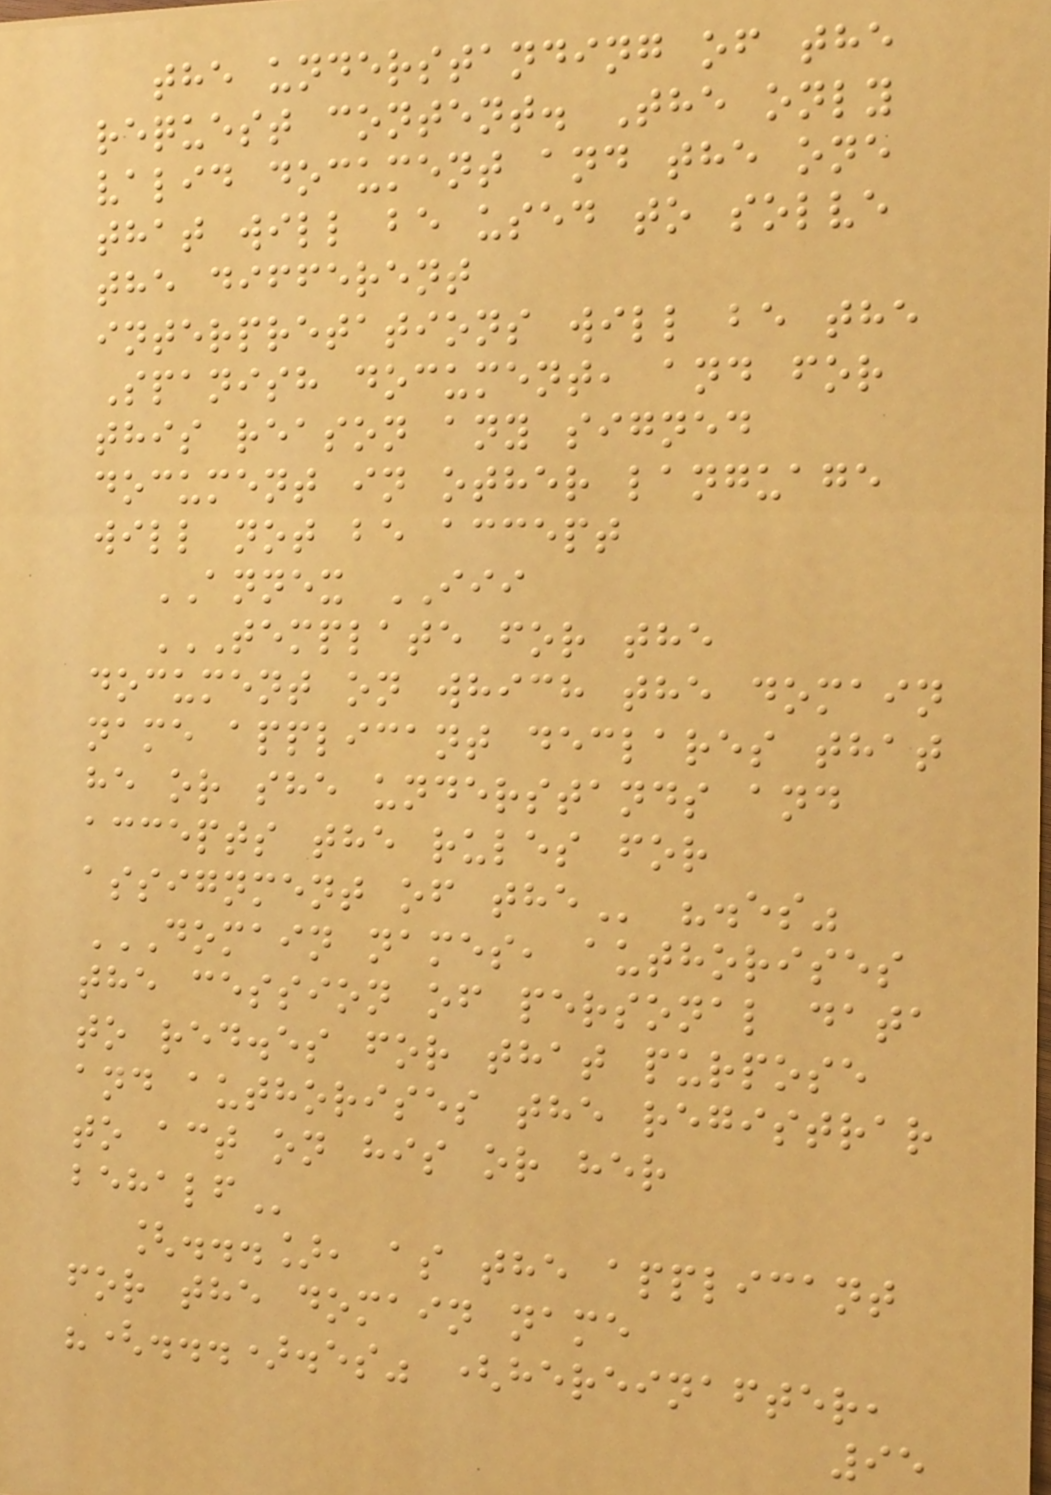the understanding of the
request content. The only
valid document and the one
that will be used to solve
the different
interpretations will be the
Spanish document, and for
this reason any signed
document in other language
will not be accept
ANNEX III
TEMPLATE FOR THE
DOCUMENT ON WHICH THE DOMAIN
NAME APPLICANT DECLARES THAT
HE OR SHE UNDERSTANDS AND
ACCEPTS THE RULES FOR
ASSIGNMENT OF THE ".es"
DOMAIN NAMES, AUTHORISES
THE CESSION OF PERSONAL DATA
TO RED.ES FOR THAT PURPOSE
AND AUTHORISES THE REGISTRAR
TO ACT ON HIS OR HER
BEHALF
[...], as the applicant
for the domain name
"(...).es" (hereinafter,
95
